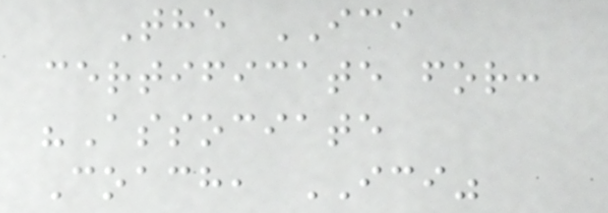The ICI
certificate for:
"Associate
Coach, ICI"
